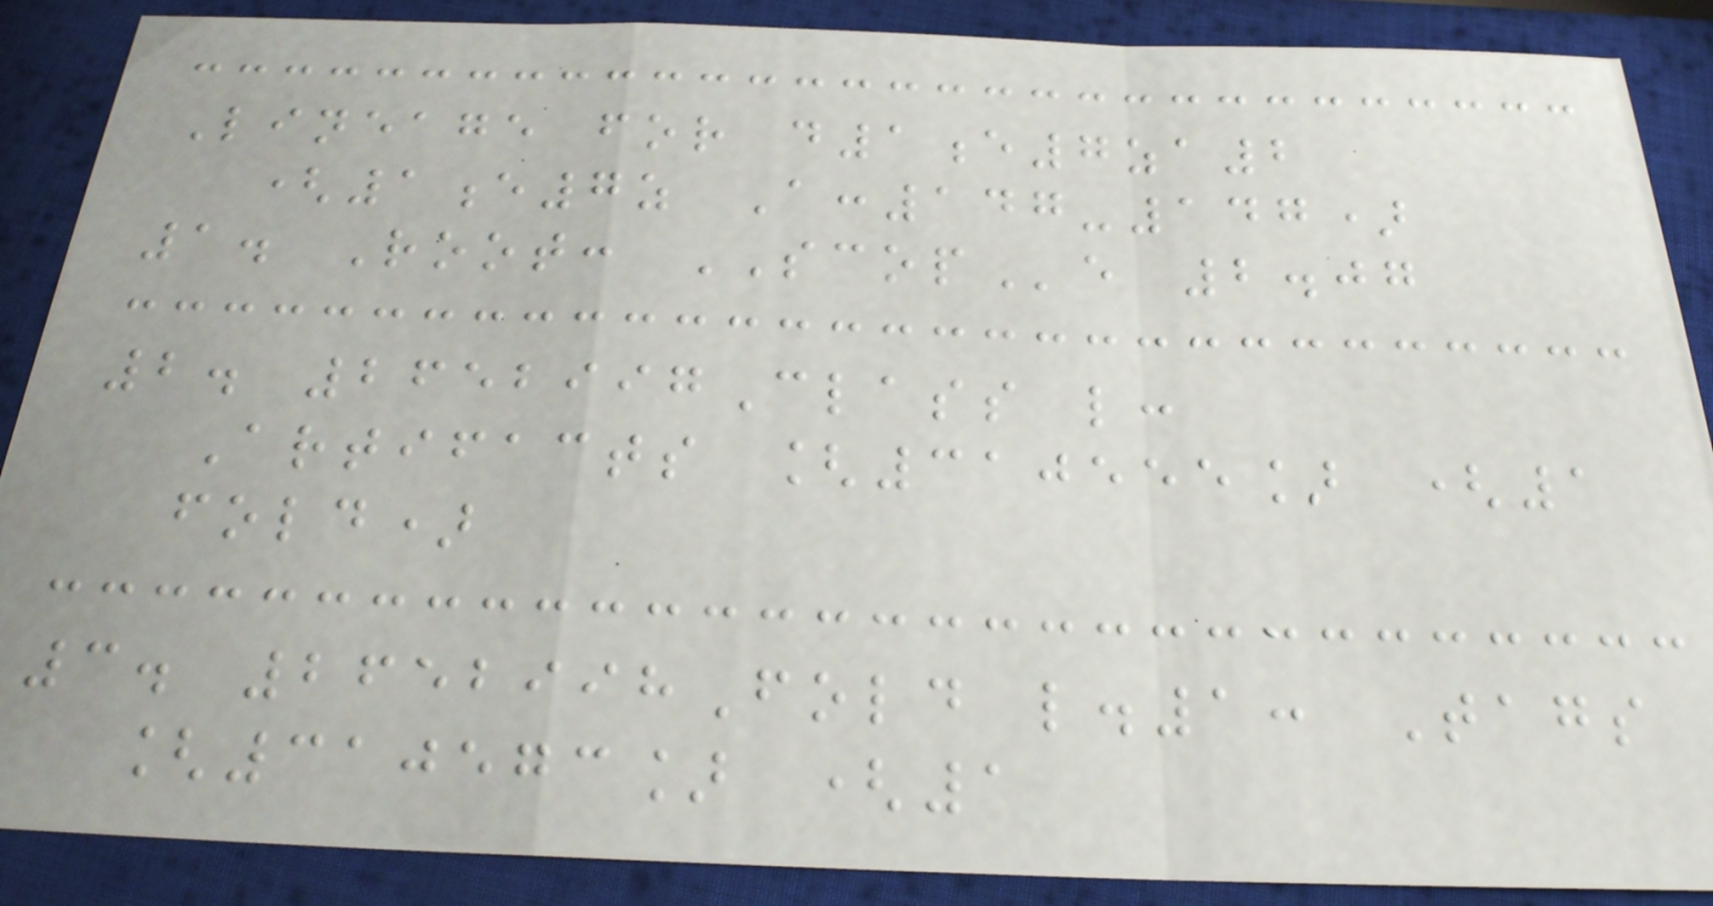Lineage for d1e7za2
(1e7z A:147-147)
1. Root: SCOPe 2.07
2. 2652997Class l:
Artifacts [310555] (1
fold)
3. 2652998Fold l.1: Tags
[310573] (1
